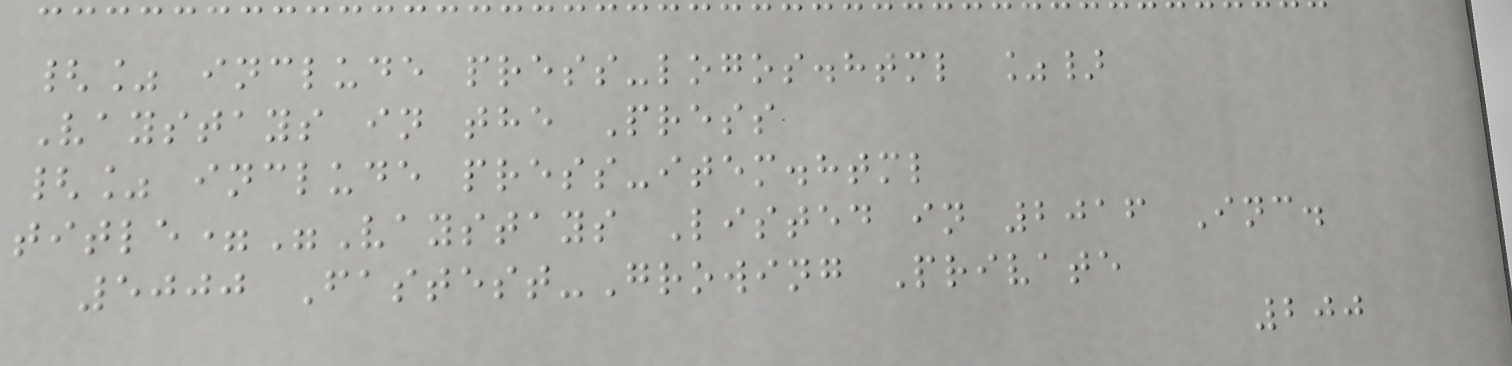{% include press-logos.html %}
Vaystays in the Press
{% include press-item.html
title="Vaystays Listed in 2016 Inc.
5000 Fastest-Growing Private
200
